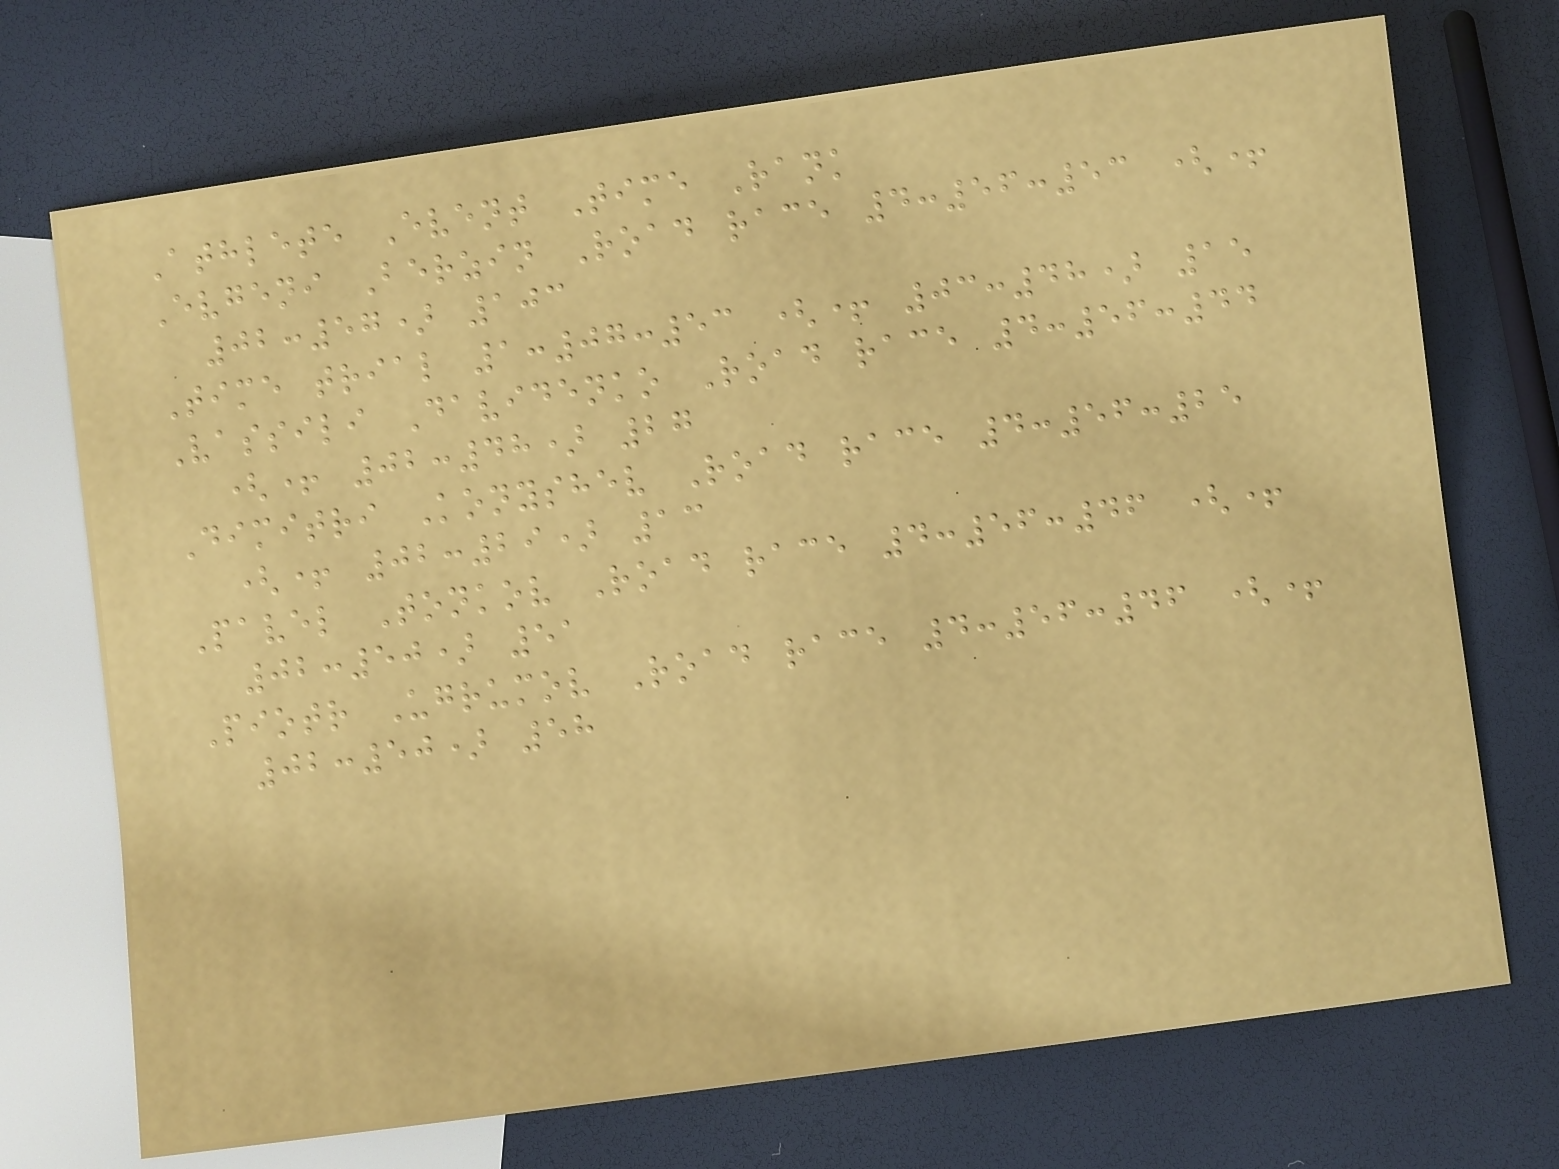Athlete Event Time Rank
Evgeni Berzin Road race 4:56:53 (+
02:57) 103
Time trial 1:07:53 (+ 03:48) 15
Vassili Davidenko Road race 4:56:44
(+ 02:48) 27
Dimitri Konyshev Road race 4:56:25
(+ 02:29) 13
Pavel Tonkov Road race 4:56:46 (+
02:50) 51
Piotr Ugrumov Road race 4:56:46 (+
02:50) 58
